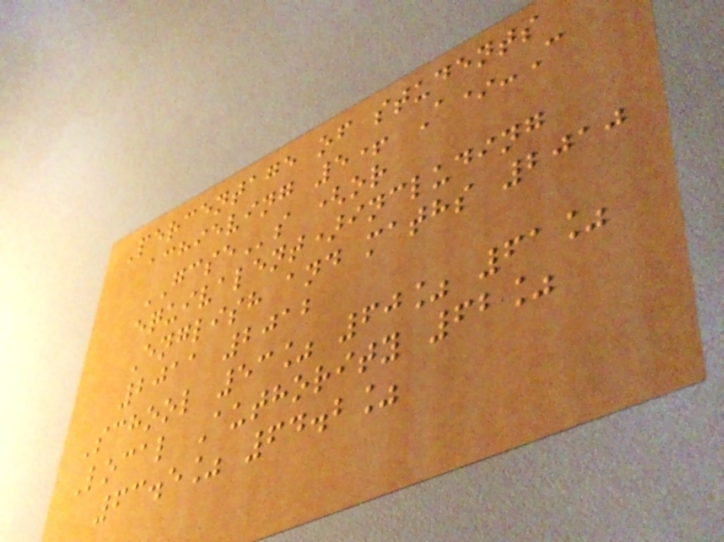Percentage of students
achieving 5+ A*-C
GCSEs (or
equivalent)including
English and maths 2010
2011 2012
School 53% 60% 61%
Local Authority 62%
63.5% 64.2%
